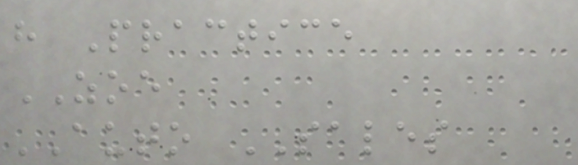h Practice
ZOE
AUTO SALES
